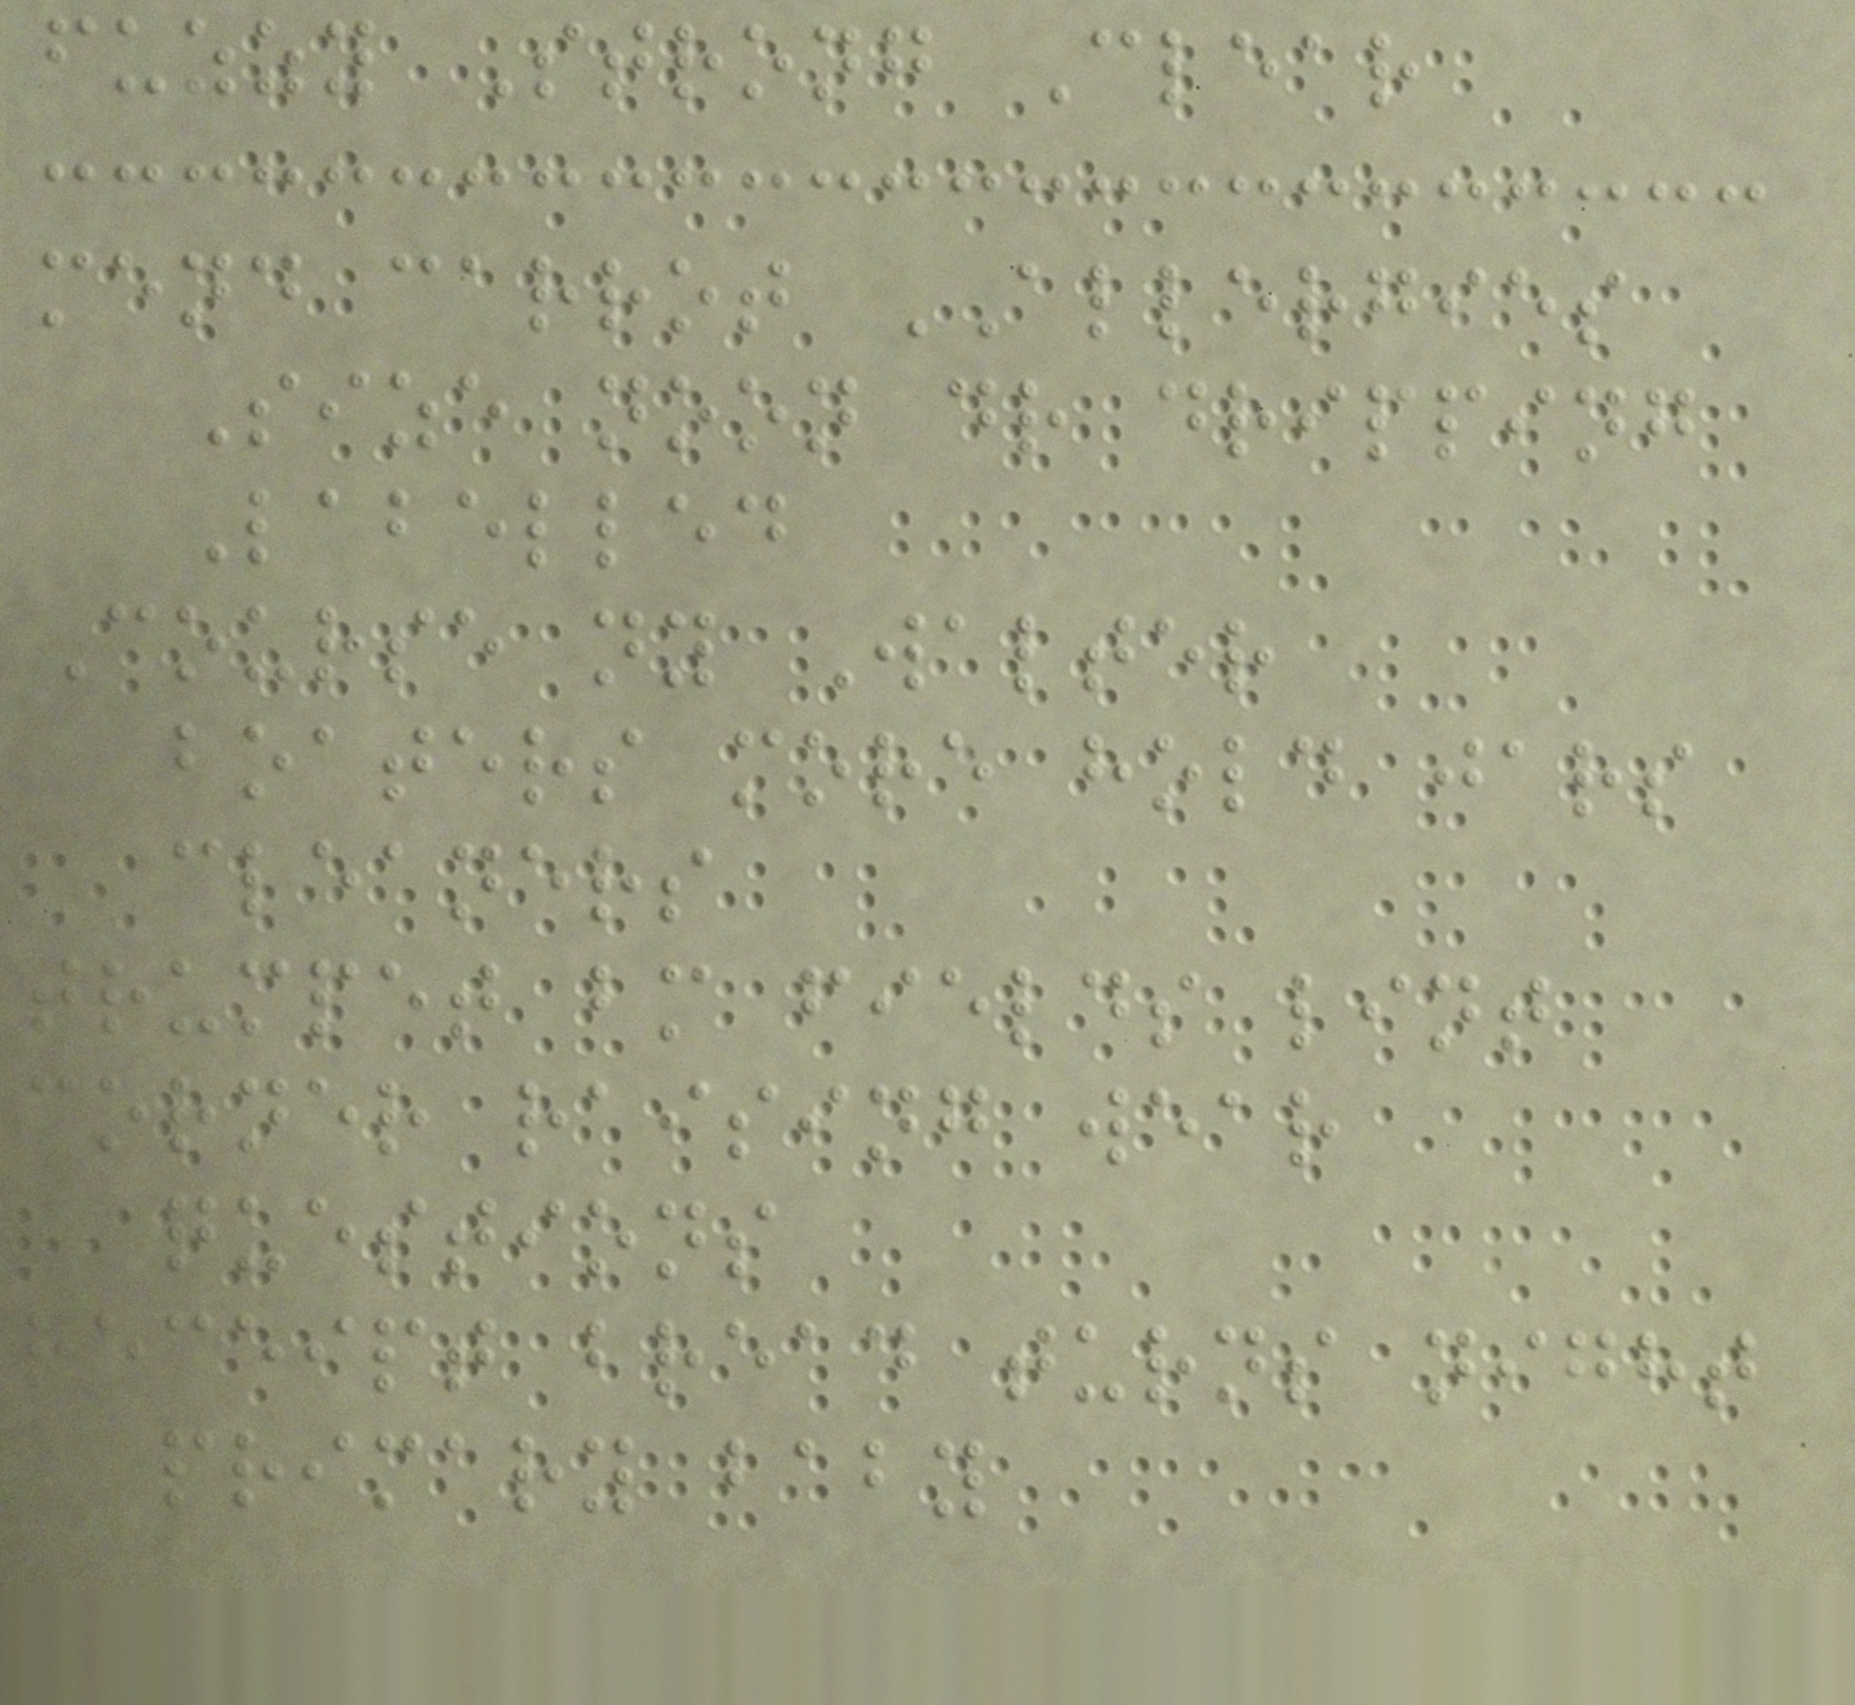fuzzy Strong Clear
mend carrot ALLERGIES
Size noon dr dripping
Labelled
Course ny Walter
boaters more hold jars
cleaners
trumpet bm fields lint
corner raising wear
questions
receipt bread turns night
primary baby
